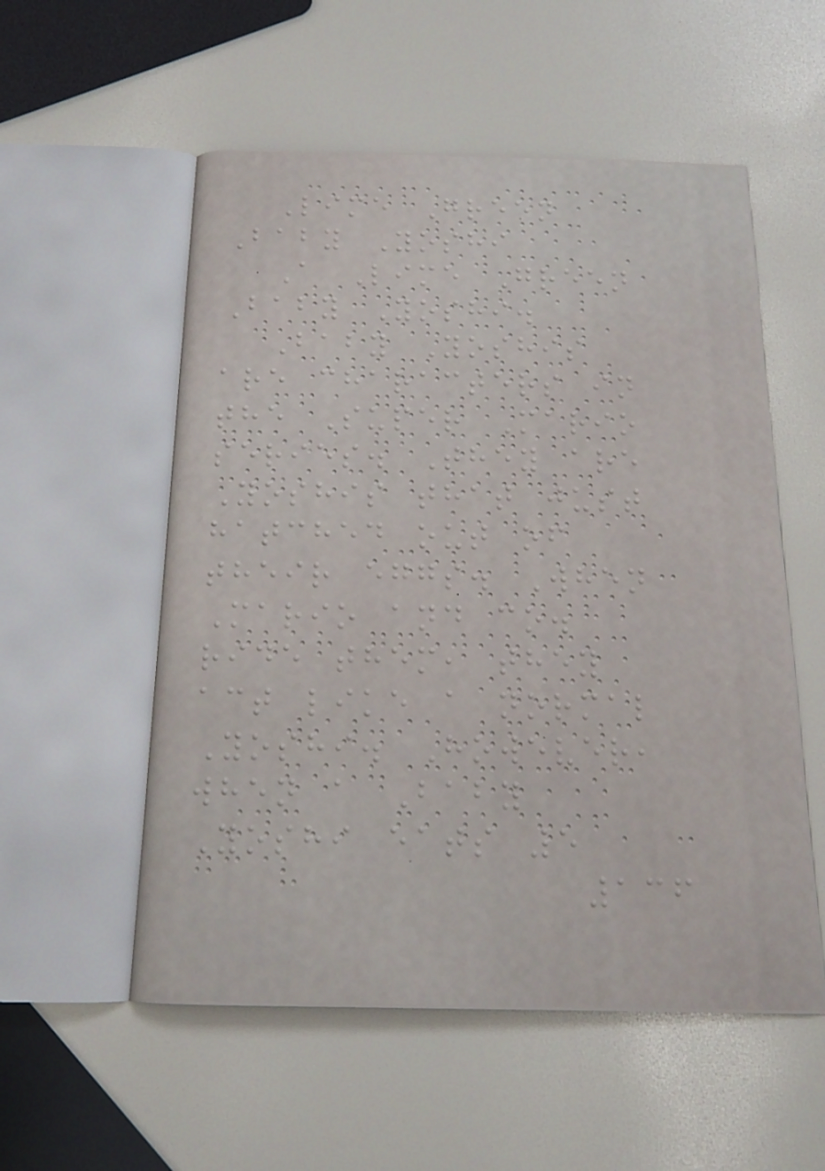Lime Green
Baby Yoshi
A Lime Green
Baby Yoshi.
Baby Yoshis
are characters in
the Super Mario
series. They are
Yoshis that just
hatched out of
their eggs. When
Mario and co.
ride them, they
act like a normal
Yoshi. However,
when a Baby
Yoshi eats 5
136
